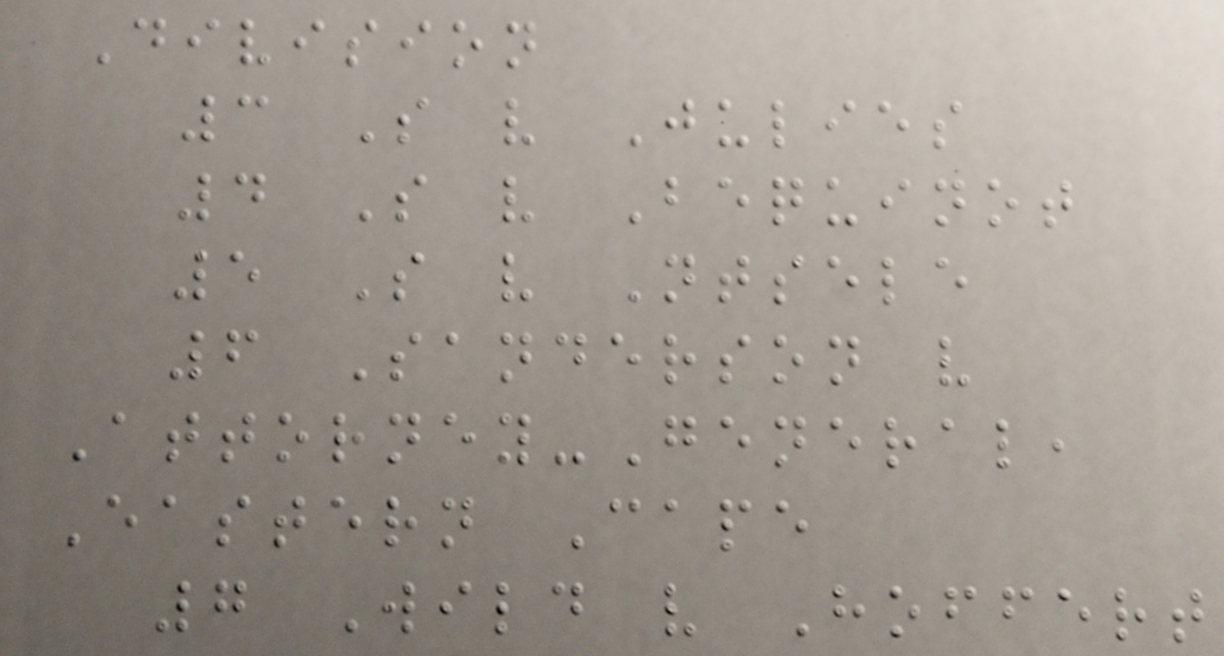Division
3 S v Julies
4 S v Bequinot
5 S v Ntsele
6 Sanderson v
Attorney-General,
Eastern Cape
7 Wild v Hoffert
